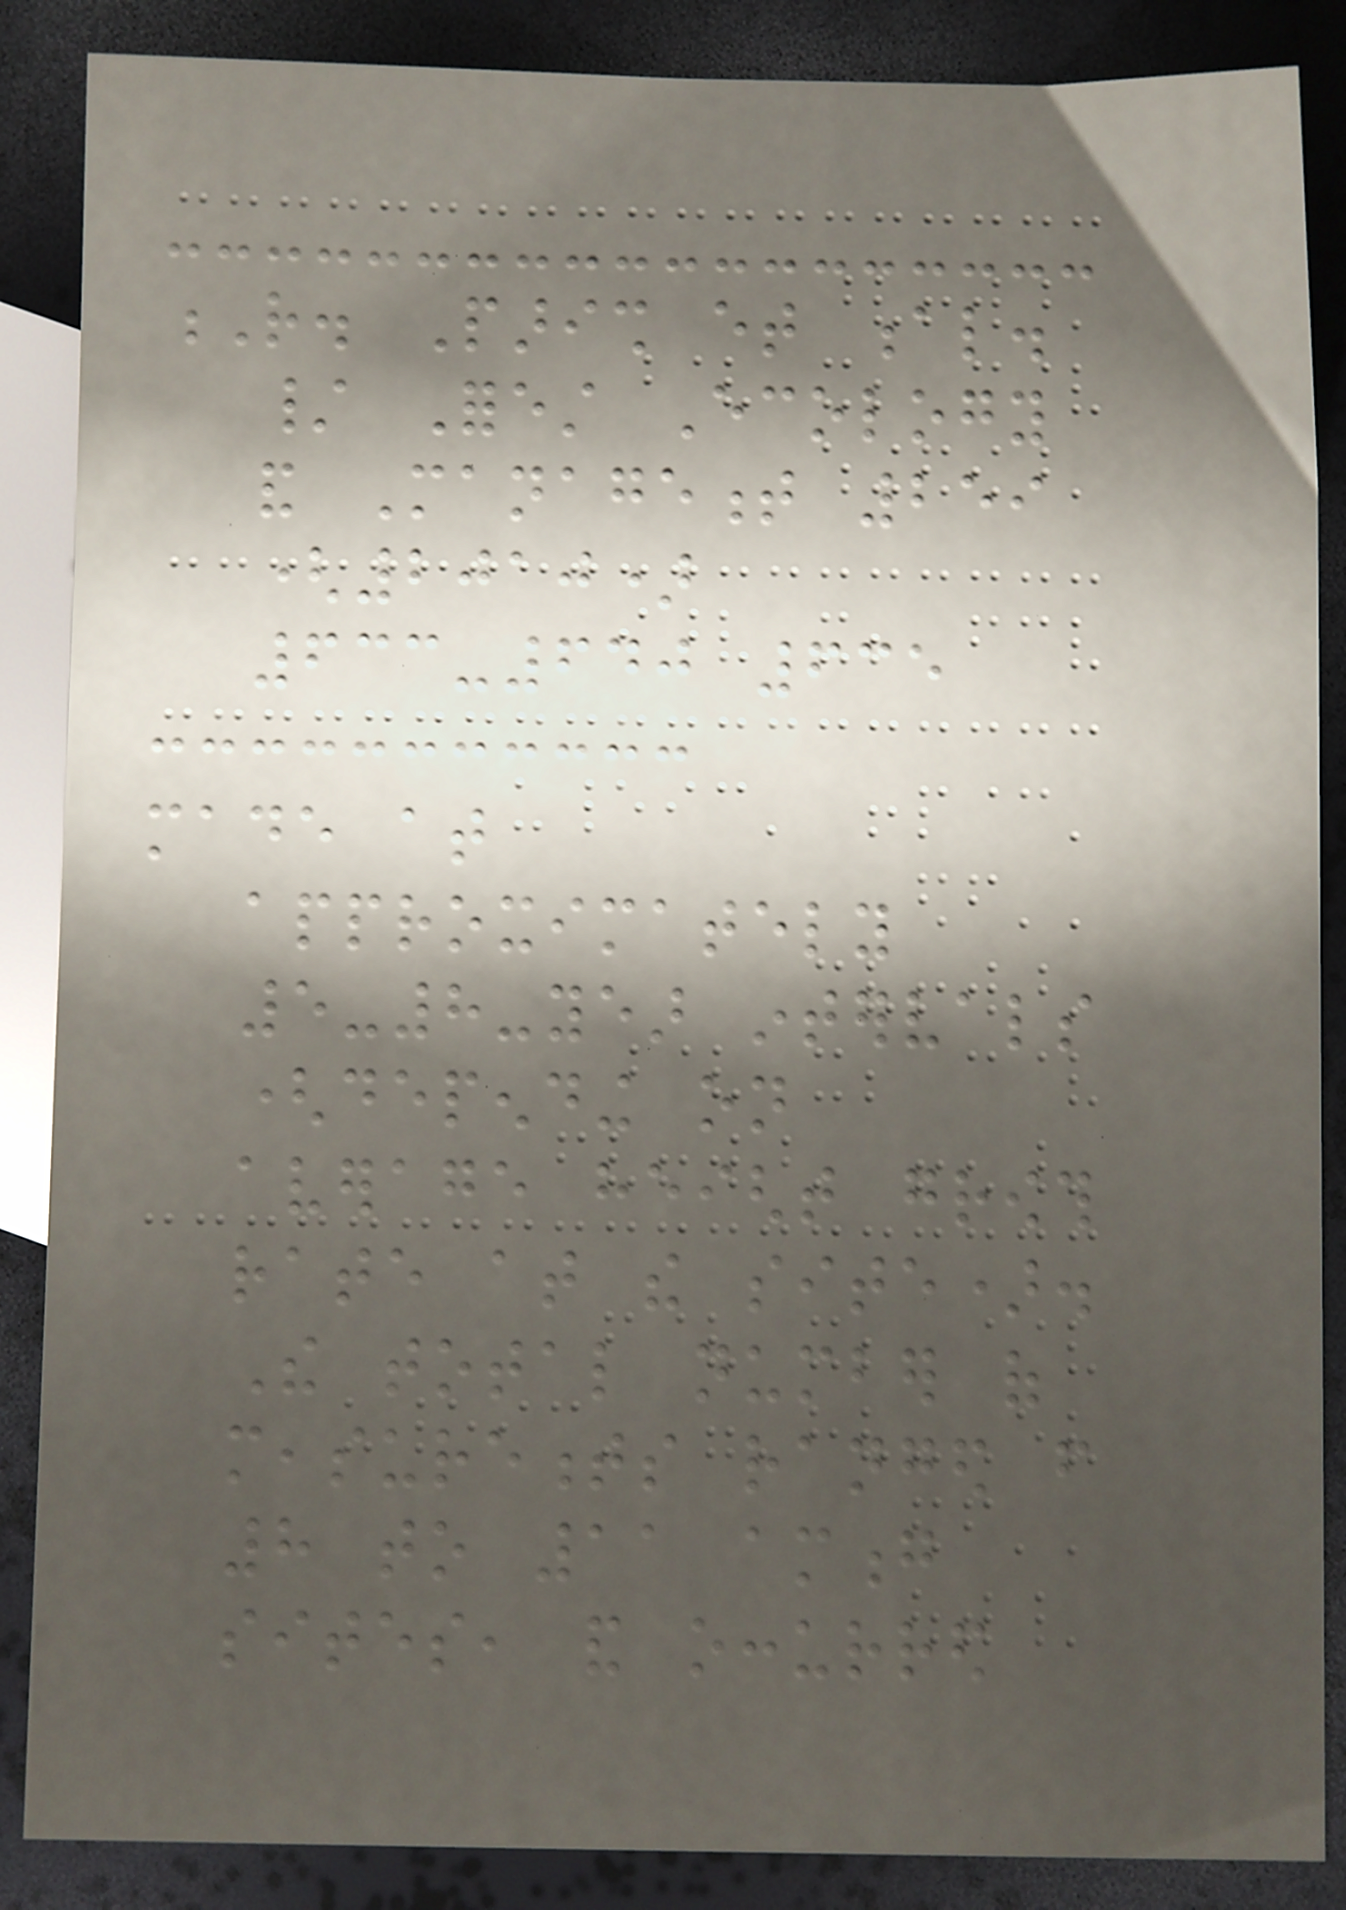R. Parish et al.
/ Forest Ecology
and Management 259
(2010)
633-640 635
made at
approximately
5-8-year intervals
(depending on
average height growth
rate at the site).
The total number of
measurements ranged from
8 to 11 among
sites, and occurred
